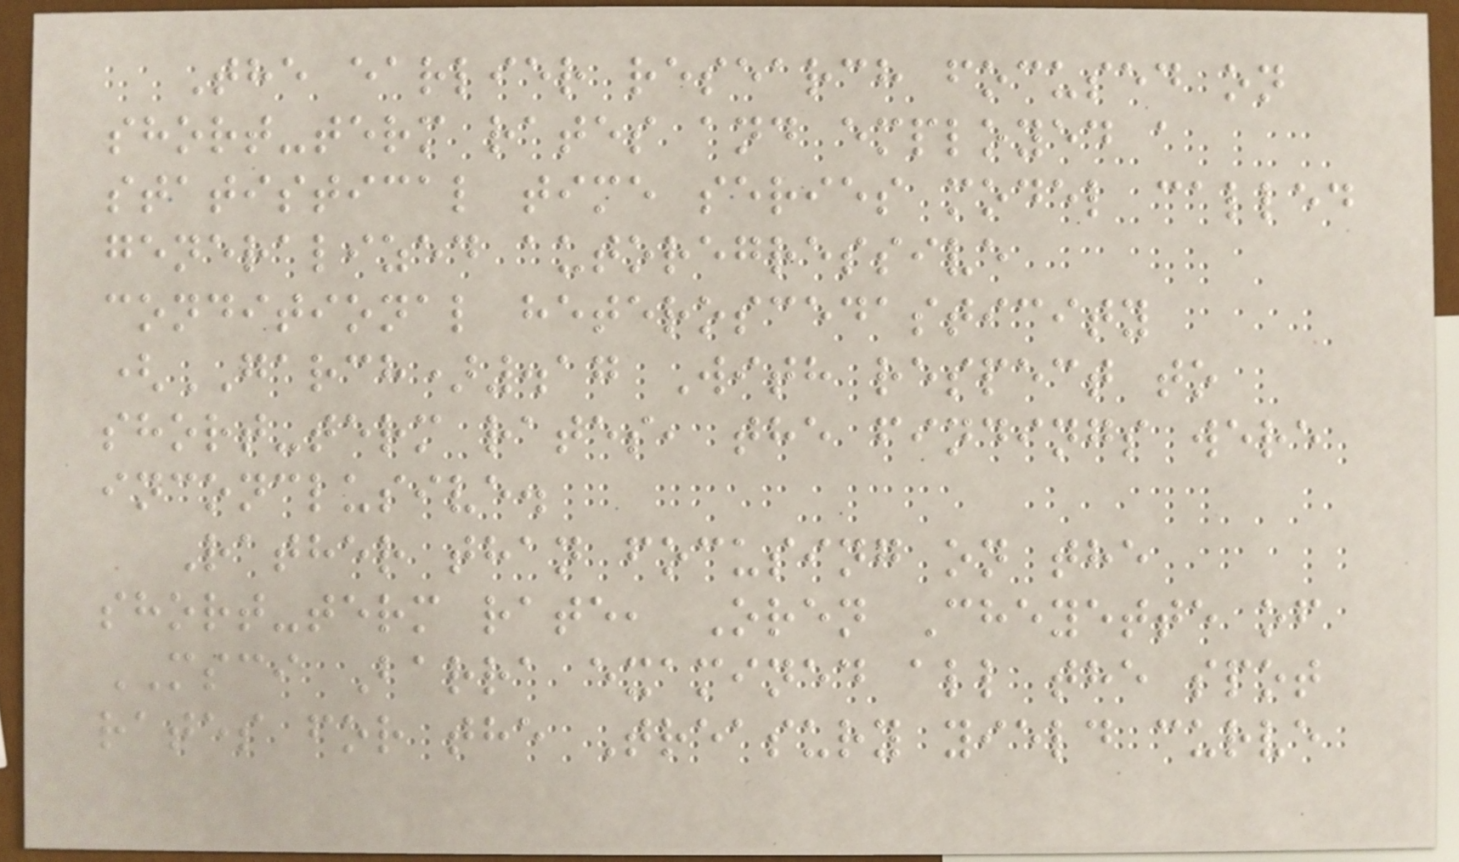The earlier research focused on
short-term rates and employed a
statistical time series model called
generalized autoregressive
conditional heteroscedasticity
(GARCH).17 With respect to
short-term rates, the findings were
inconclusive.
Rather than focusing on the
short-term rate, Oren Cheyette of
MSCI Barra examined all the spot
rates for the Treasury yield curve
